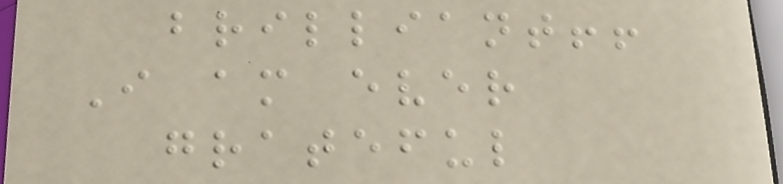brilliant!!
I am ever
grateful
